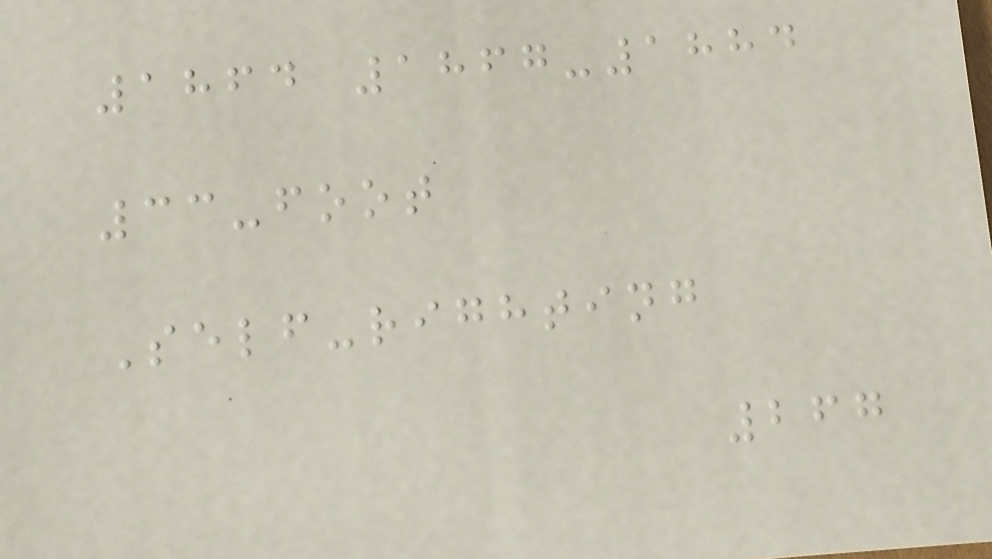1864 1867-1884
33-foot
Self-righting
267
